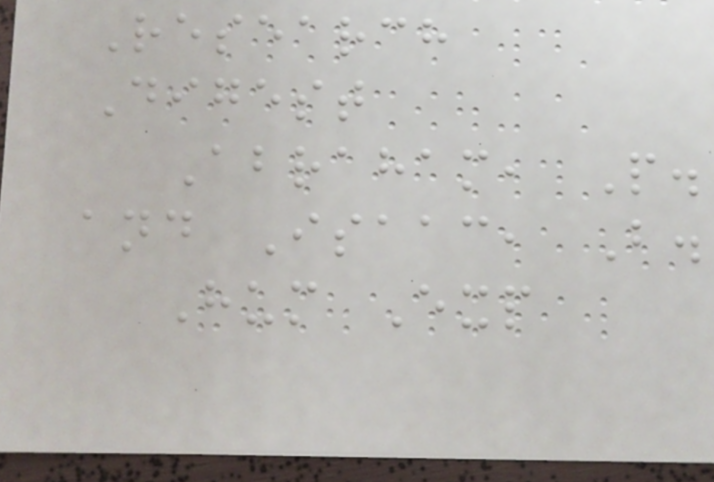Research
Digest
Abraham, P.
and Isaac, B.
Hum Exp
